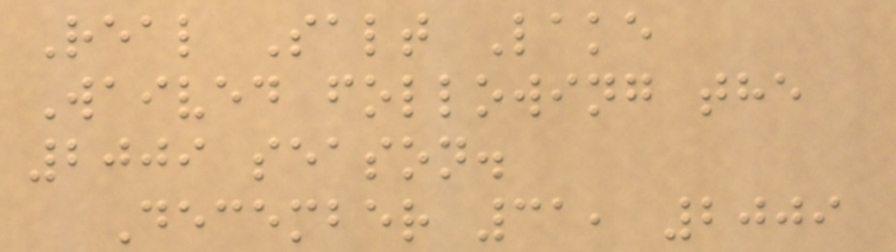Real Salt Lake
Waived following the
2009 season.
December 31, 2009
